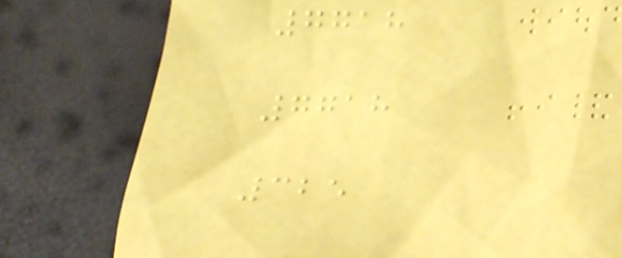7718
7718
325
